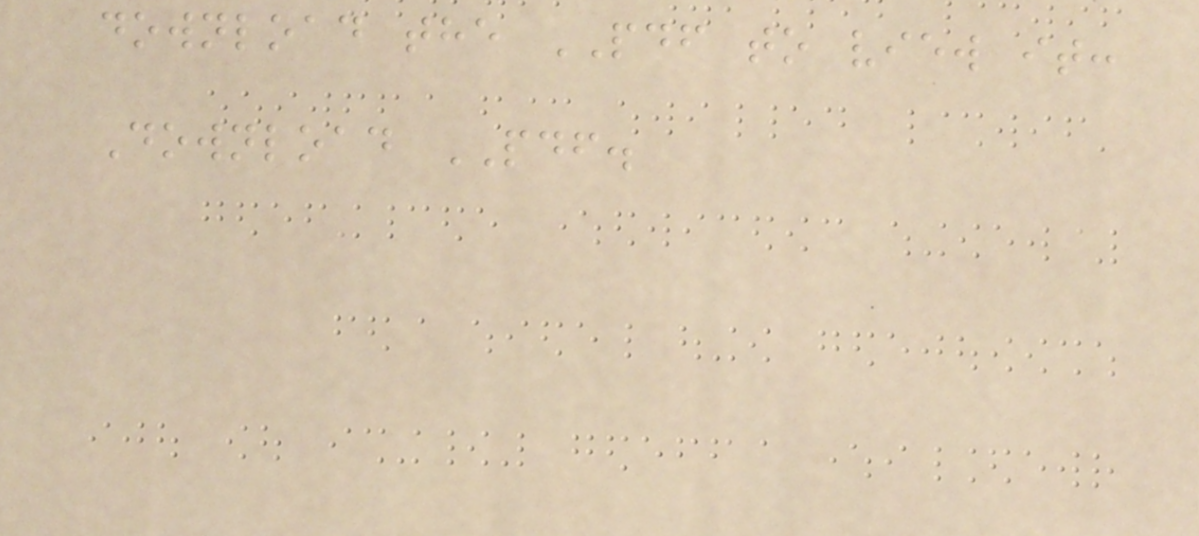download the PDF to view it:
Download PDF.
